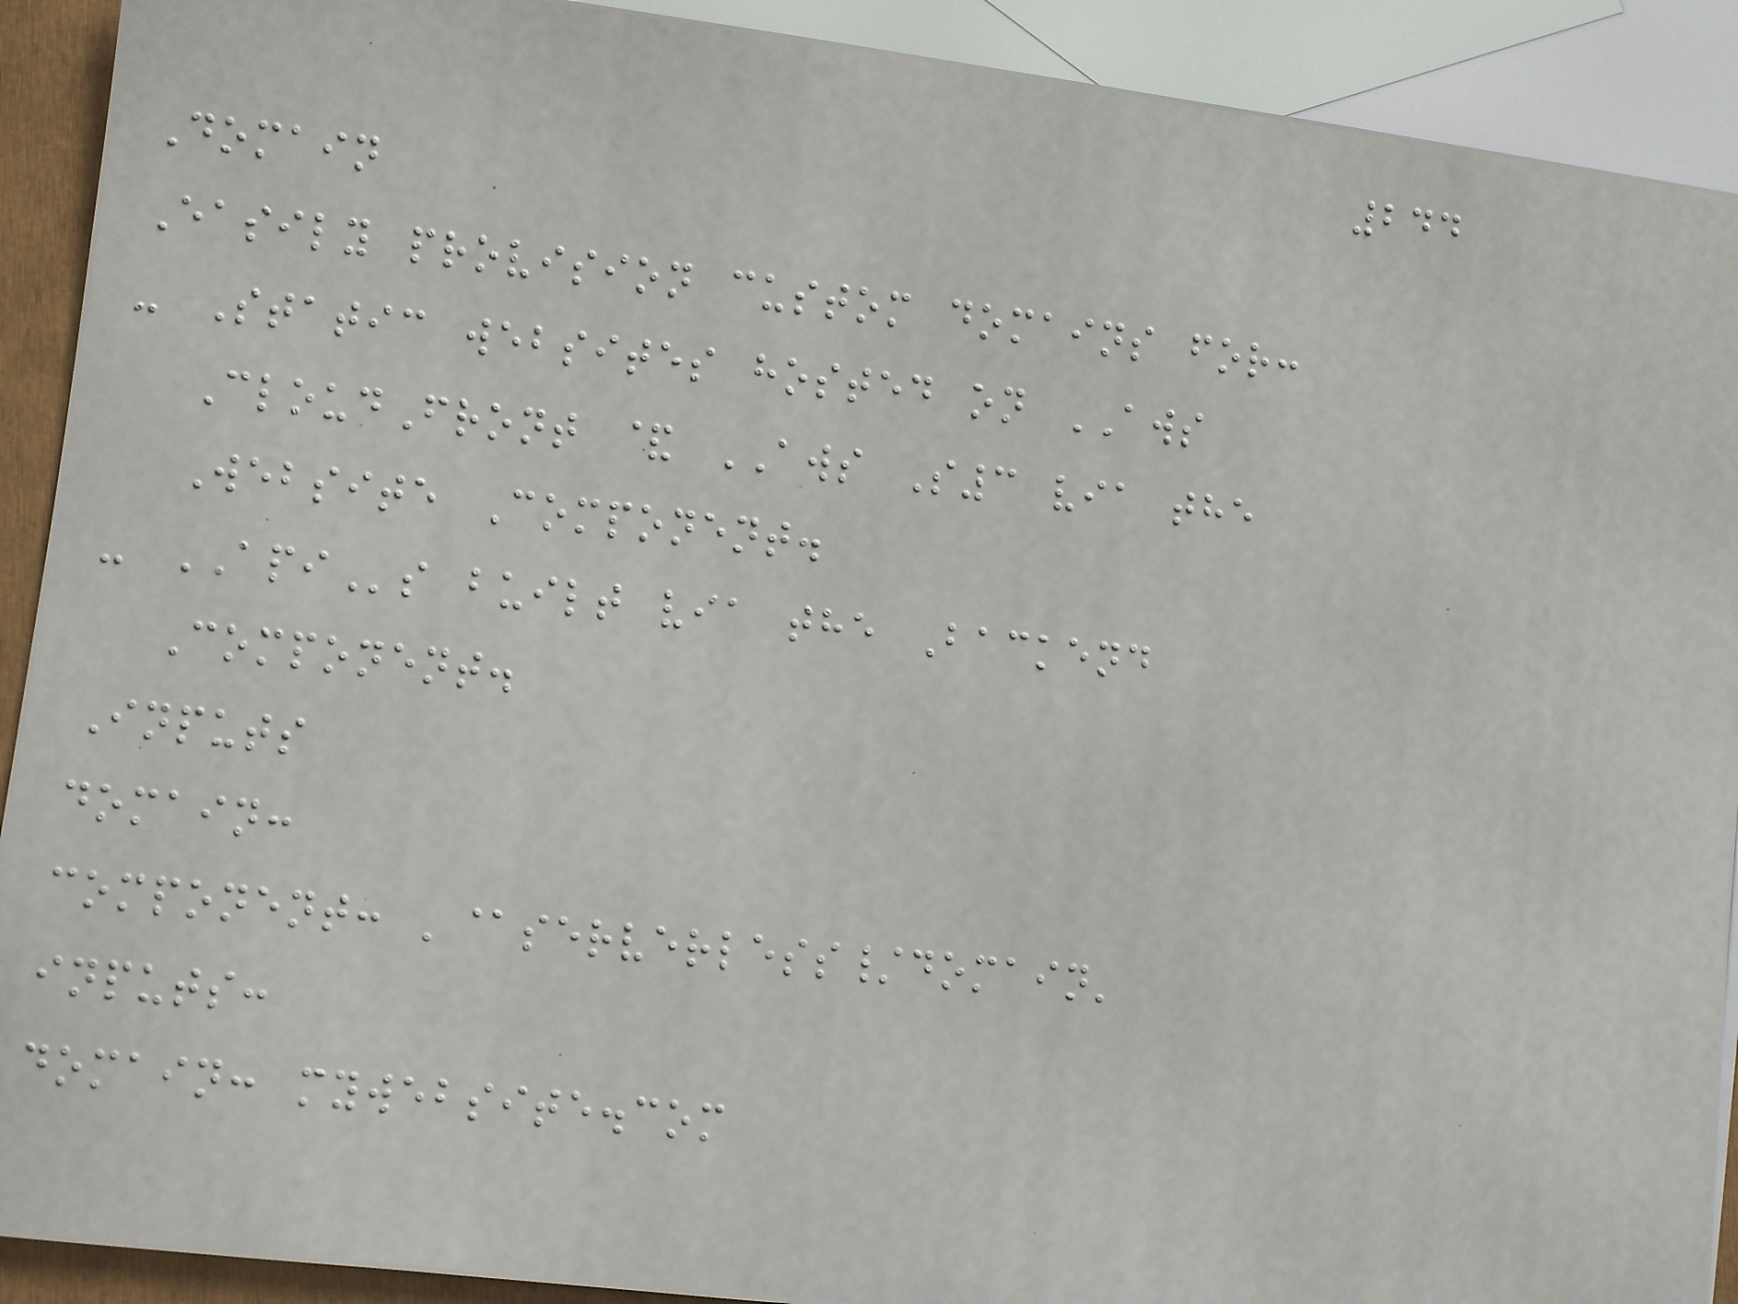244
Domain
Easily provision custom domains for:
- Static websites hosted on AWS
CloudFront & AWS S3 via the
Website Component.
- APIs built via the Backend
Component.
Inputs
domain:
component: '@serverless/domain'
inputs:
domain: mywebsite.com
